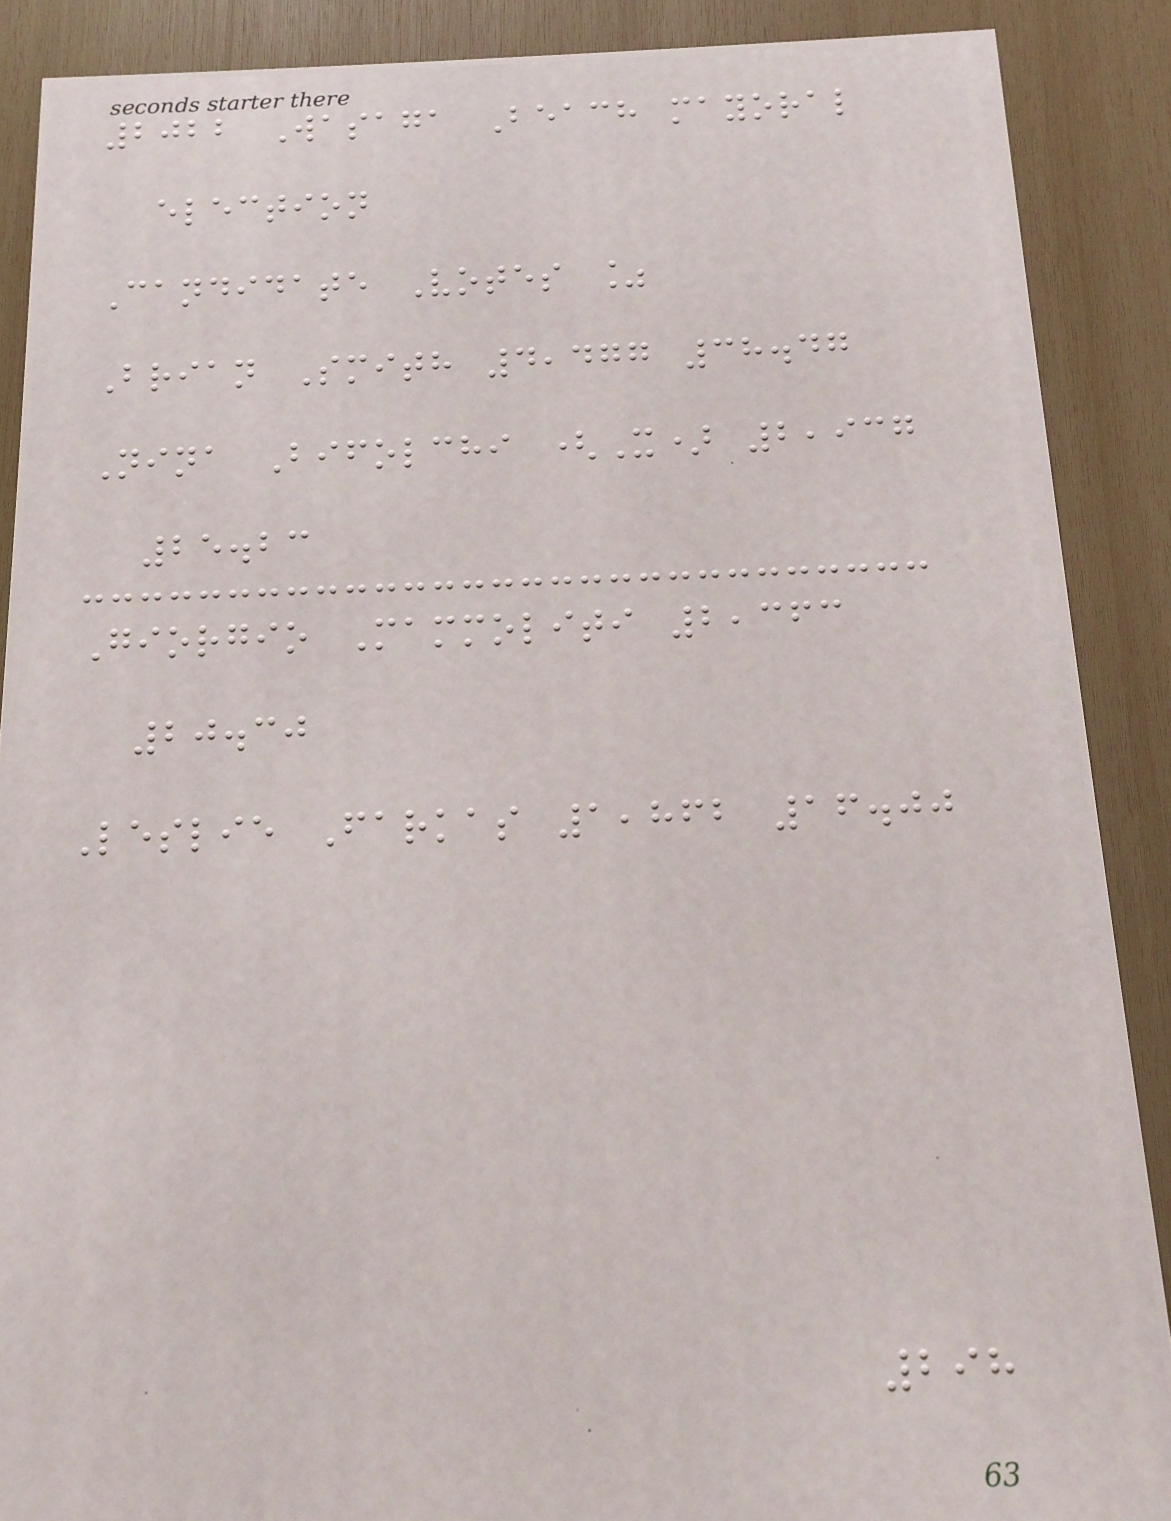2022 Wasaga Beach mayoral
election
Candidate Votes %
Brian Smith 4,477 38.47
Nina Bifolchi (X) 2,937
25.23
Giorgio Mammoliti 2,363
20.30
Leslie Farkas 1,862 16.00
298
